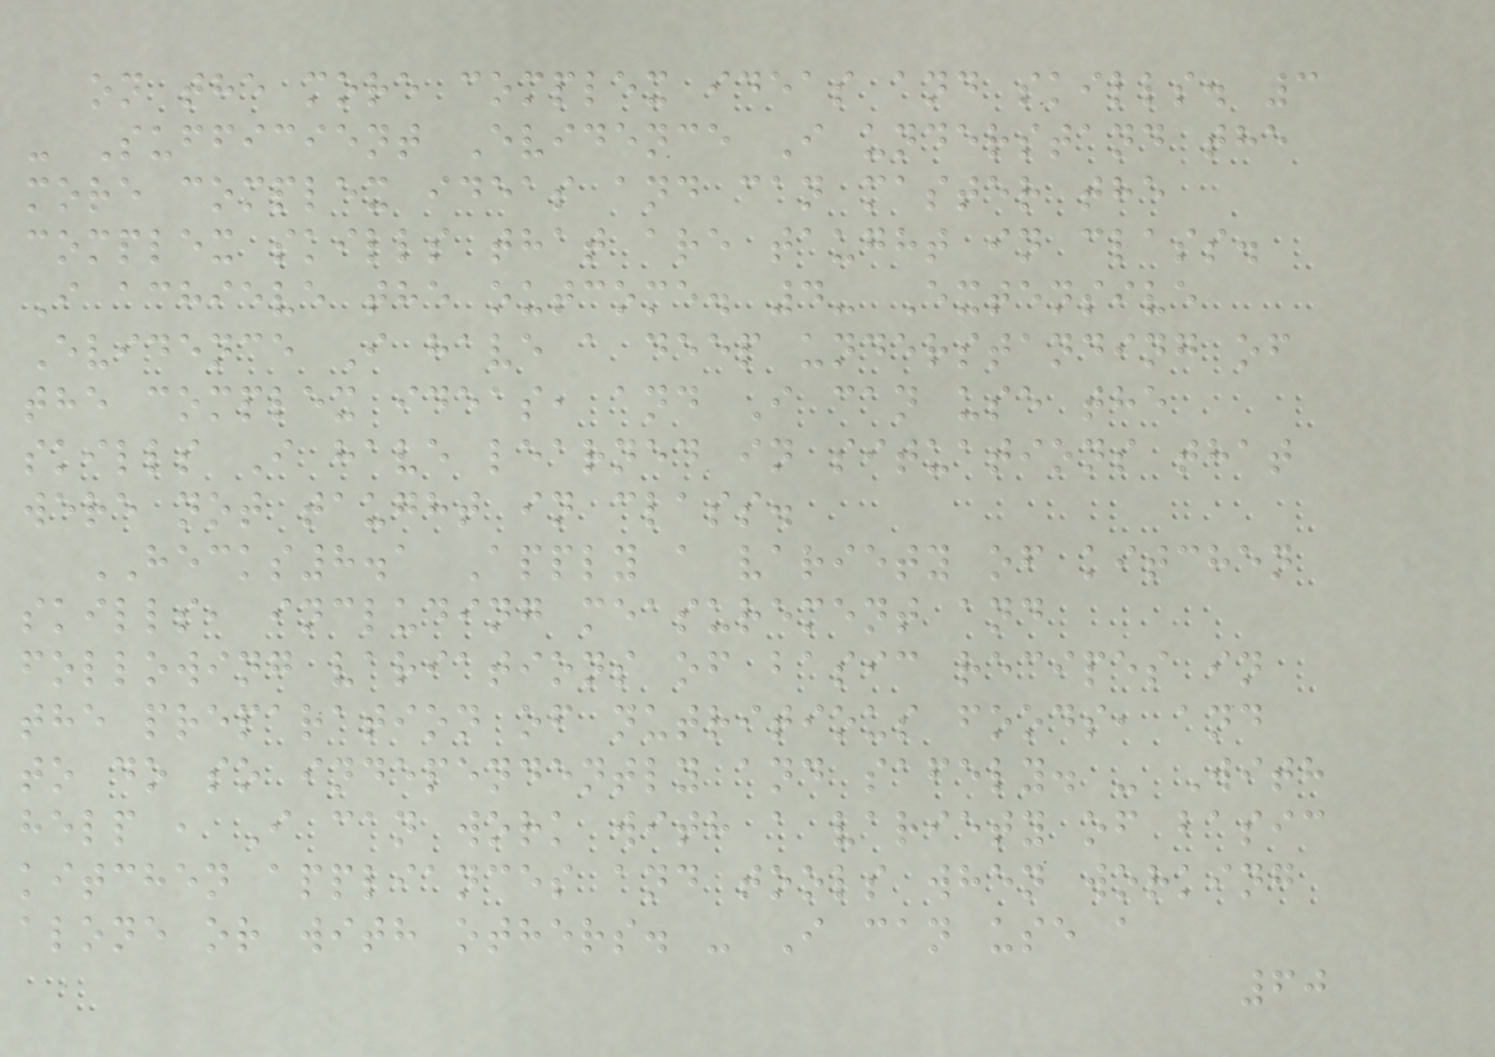on the more complex ideas and skills. 3
- Sufficient Evidence I understand the
more complex ideas and can master the
complex skills that are taught in class.
I achieve the outcome. 4- Extensive
Evidence I have a deep understanding of
the complex ideas, and I can use the
skills I have learned in situations that
were not taught in class.
HECKS8.1 Apply a variety of kitchen
skills, including measurement and
following variations of basic recipes in
the preparation of nutritious foods, and
to do so independently and safely. - With
help , I can work with a variety of basic
kitchen appliances and tools when working
alone or with others. - I can use a
60
